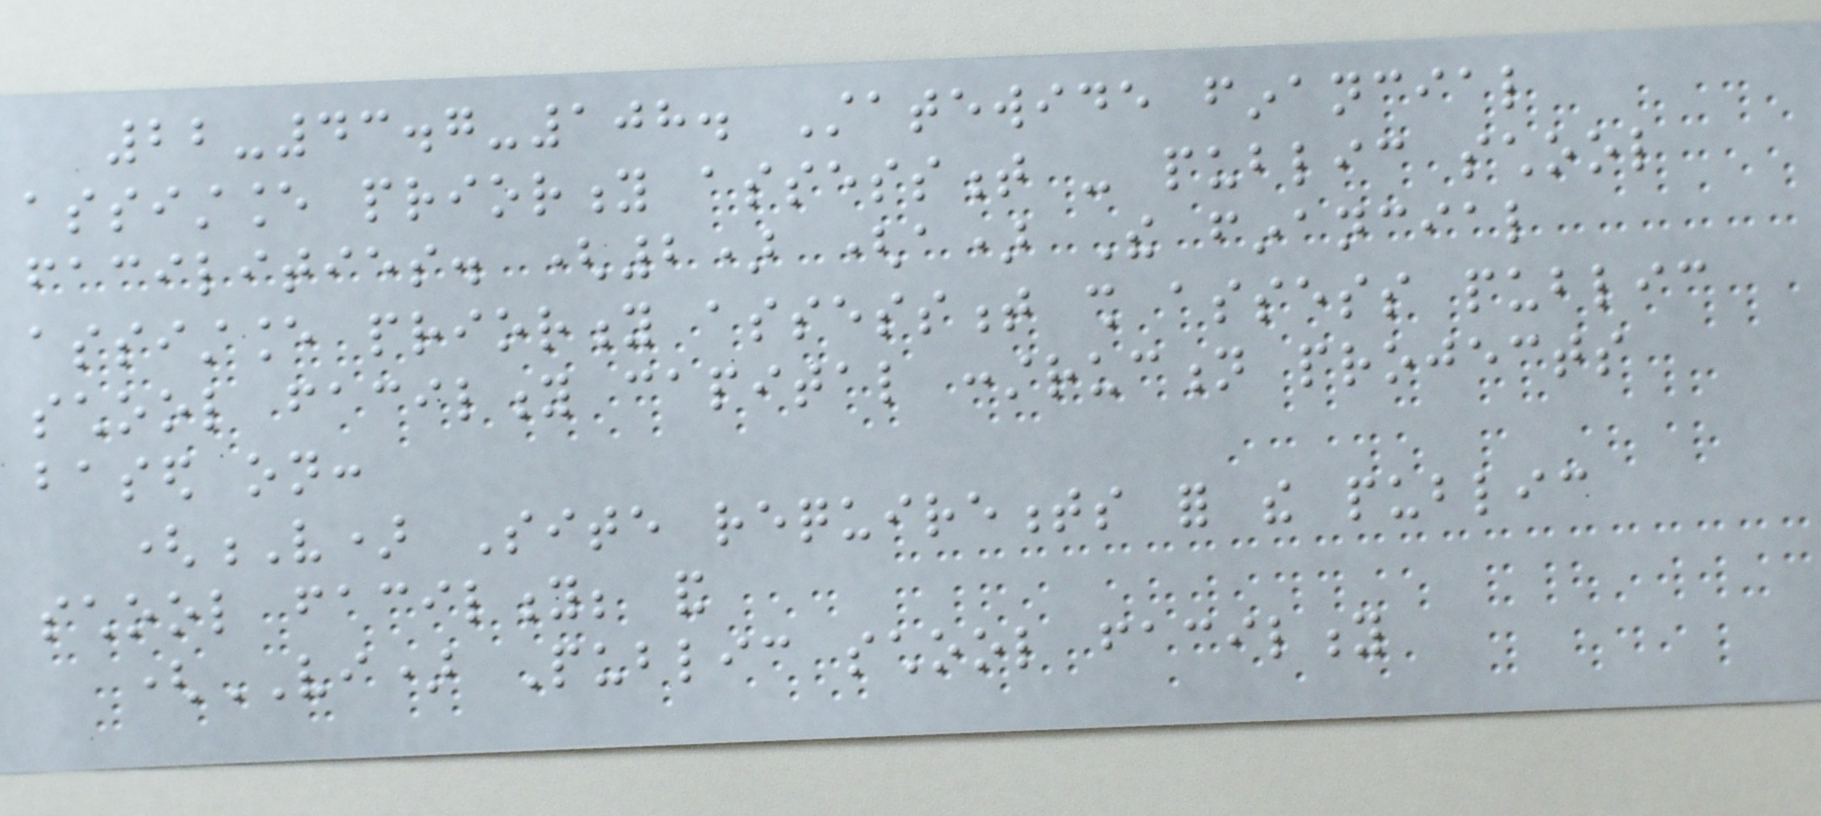22-43.7-108. Statewide financial
assistance priority assessment - public school
facilities. (2) (a) The financial
assistance priority assessment shall assess public
school facility capital construction projects
based on:
(V) Site requirements for the public
school facility; and
(VI) Public school facility
